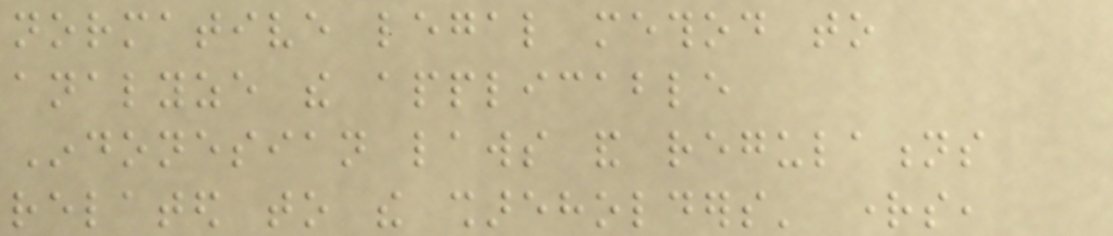normative legal method to
analyze the applicable
Indonesian laws and regulations
related to the shareholders' rights,
